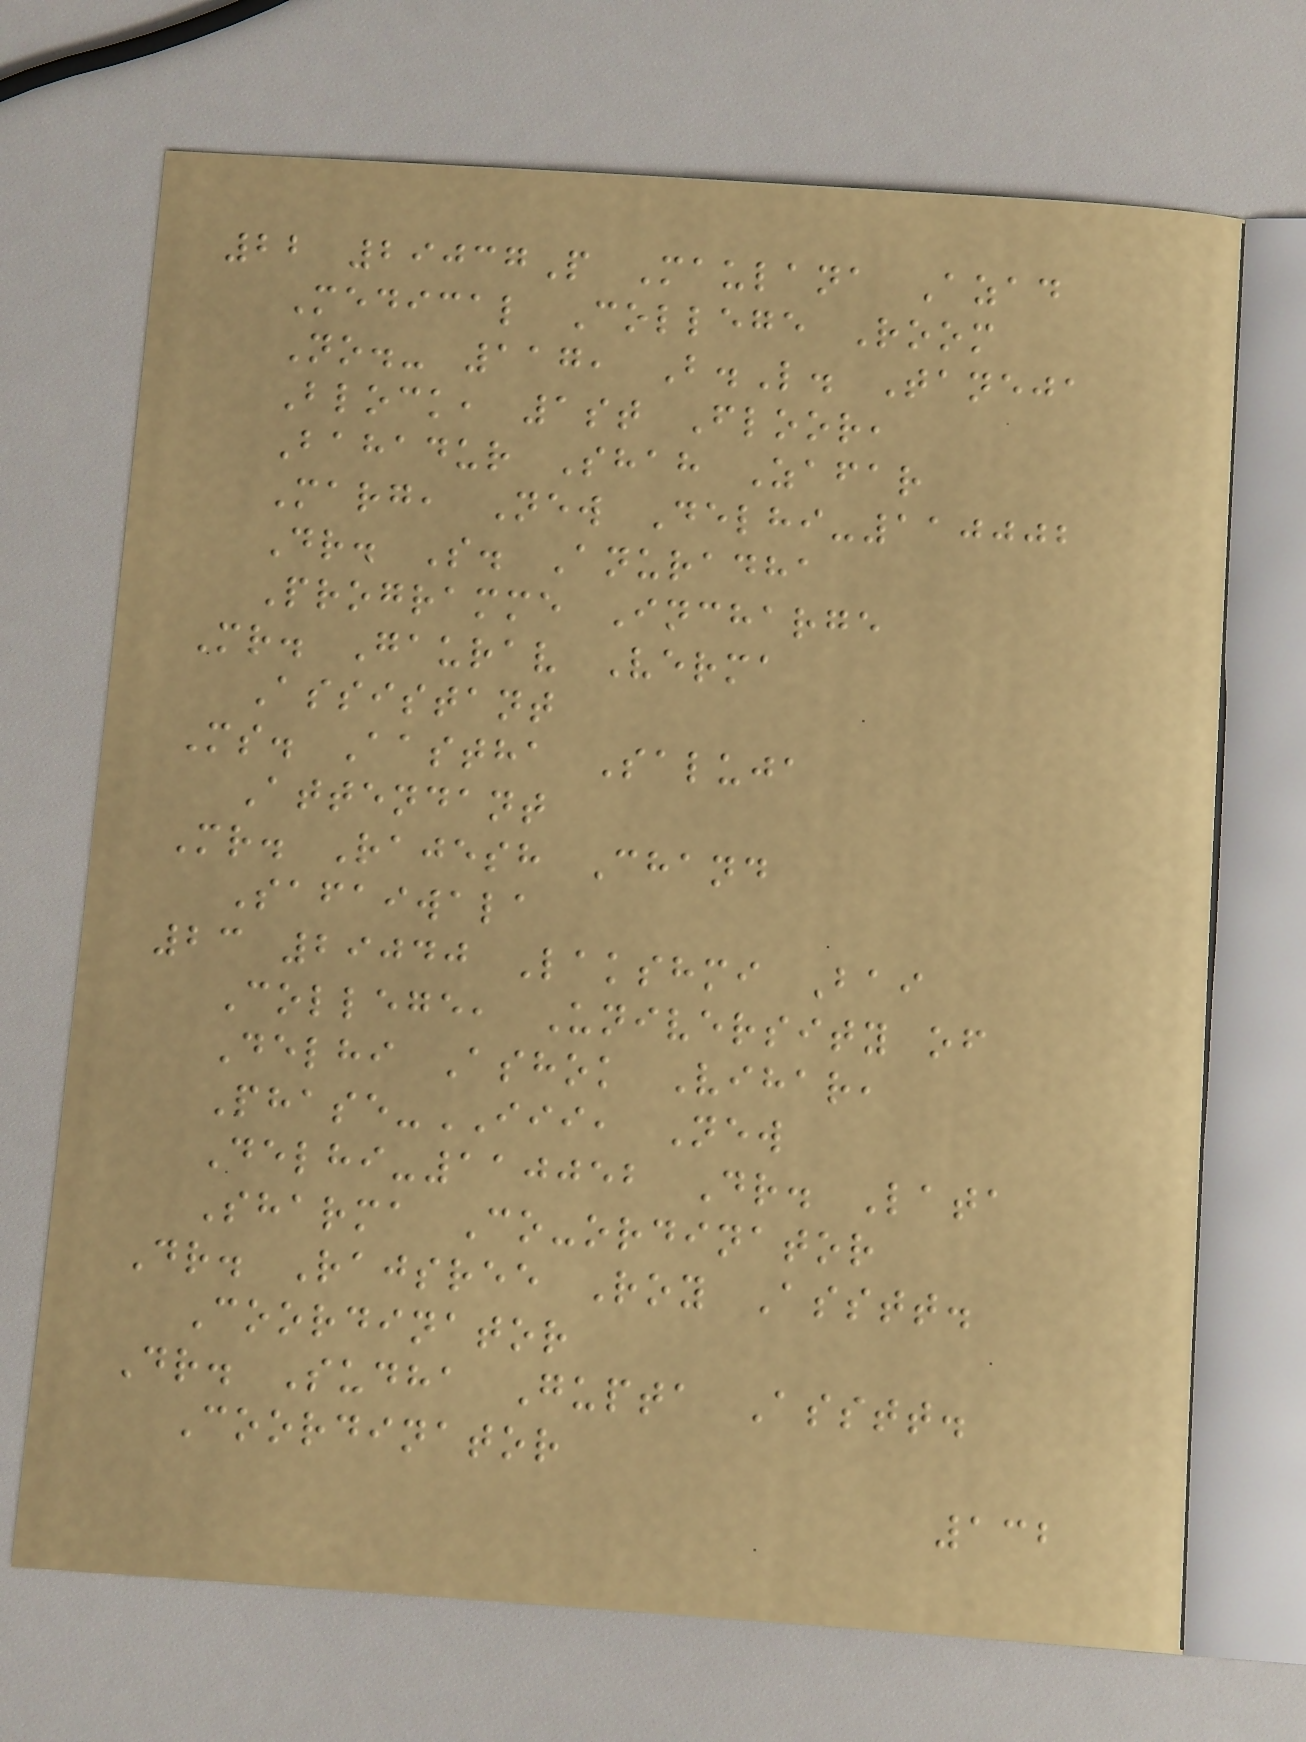22 29037P Maulana Azad
Medical College Room
No.- 117, B.L. Taneja
Block, 1st Floor,
Bahadur Shah Zafar
Marg, New Delhi-110002
Dr. S. Anuradha
Programme Incharge
Mr. Gaurav Verma
Assistant
Ms. Aastha Saluja
Attendant
Mr. Rajesh Chand
Safaiwala
23 29040 Lakshmi Bai
College, University of
Delhi Ashok Vihar,
Phase-III, New
Delhi-110052 Dr. Lata
Sharma Co-ordinator
Dr. Rajsree Roy Asstt.
Coordinator
Dr. Sudha Gupta Asstt.
Coordinator
132
